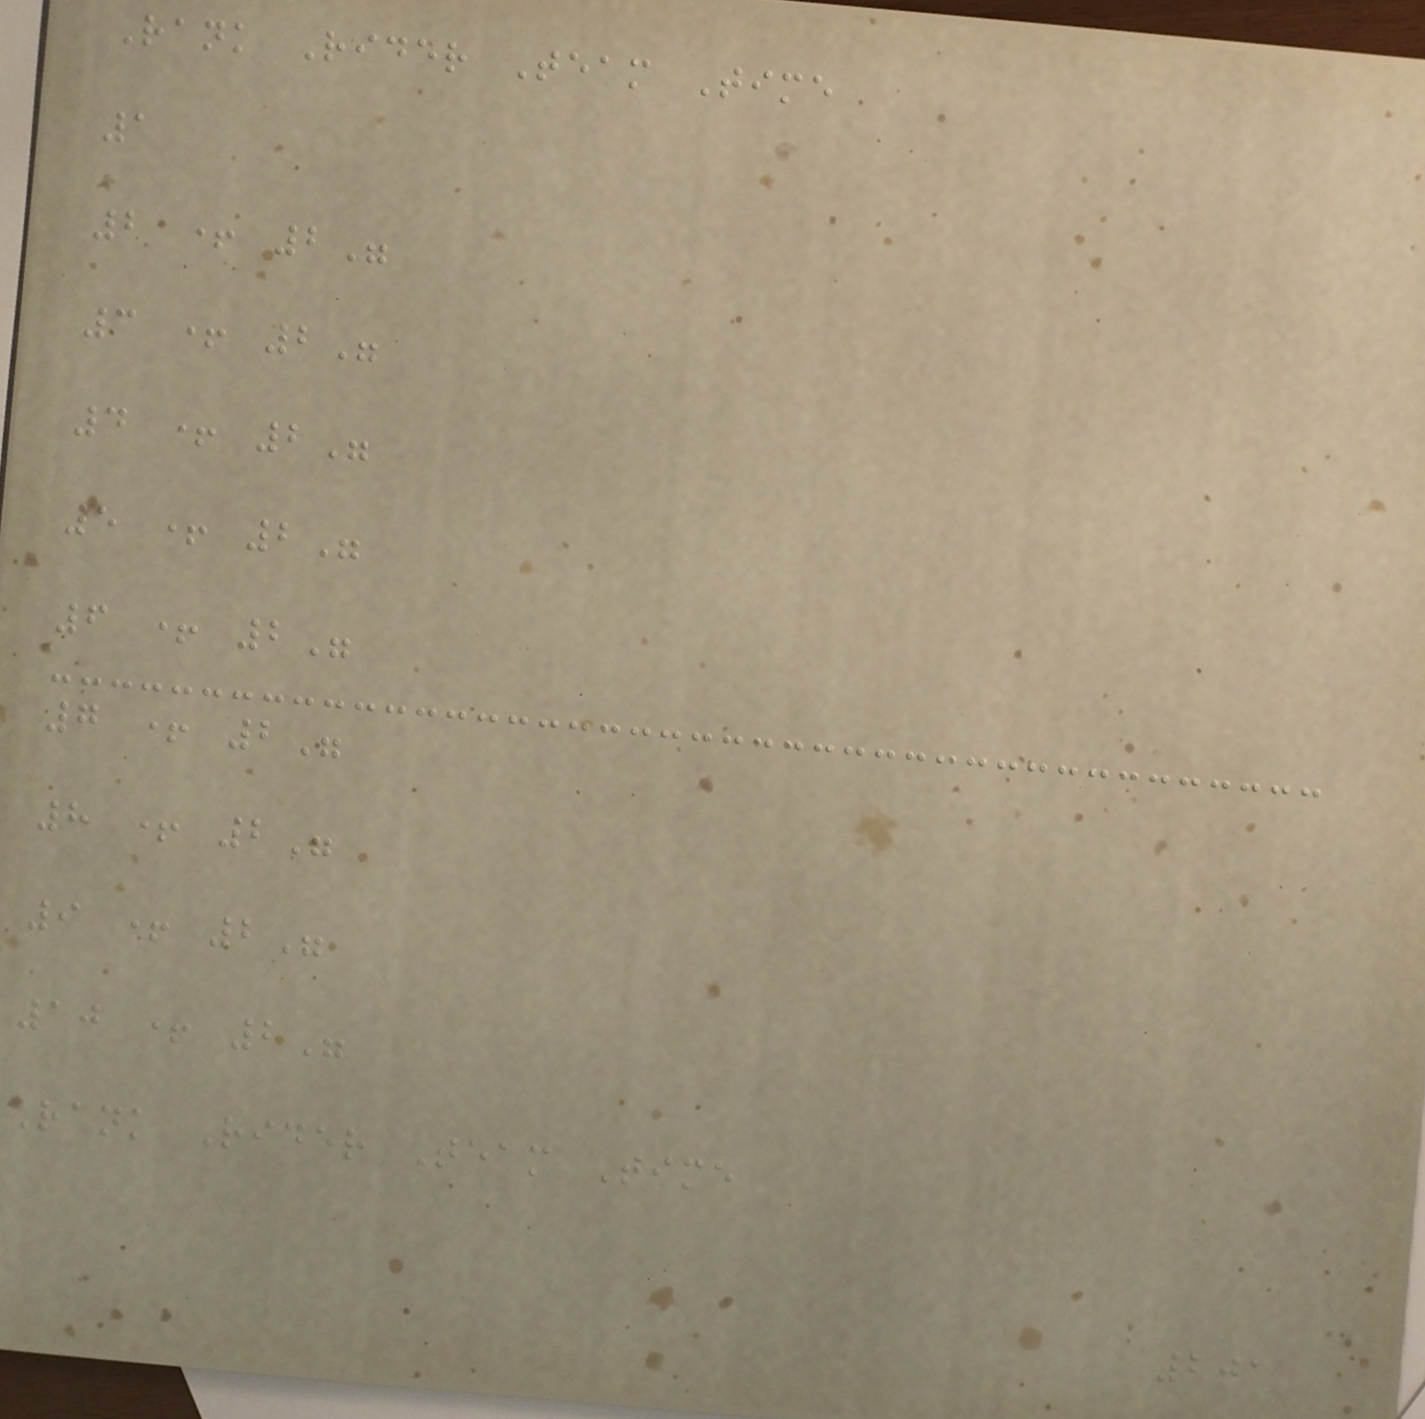Rank Rider Team Time
1
2 + 2"
3 + 2"
4 + 2"
5 + 2"
6 + 2"
7 + 2"
8 + 2"
9 + 2"
10 + 2"
Rank Rider Team Time
201
